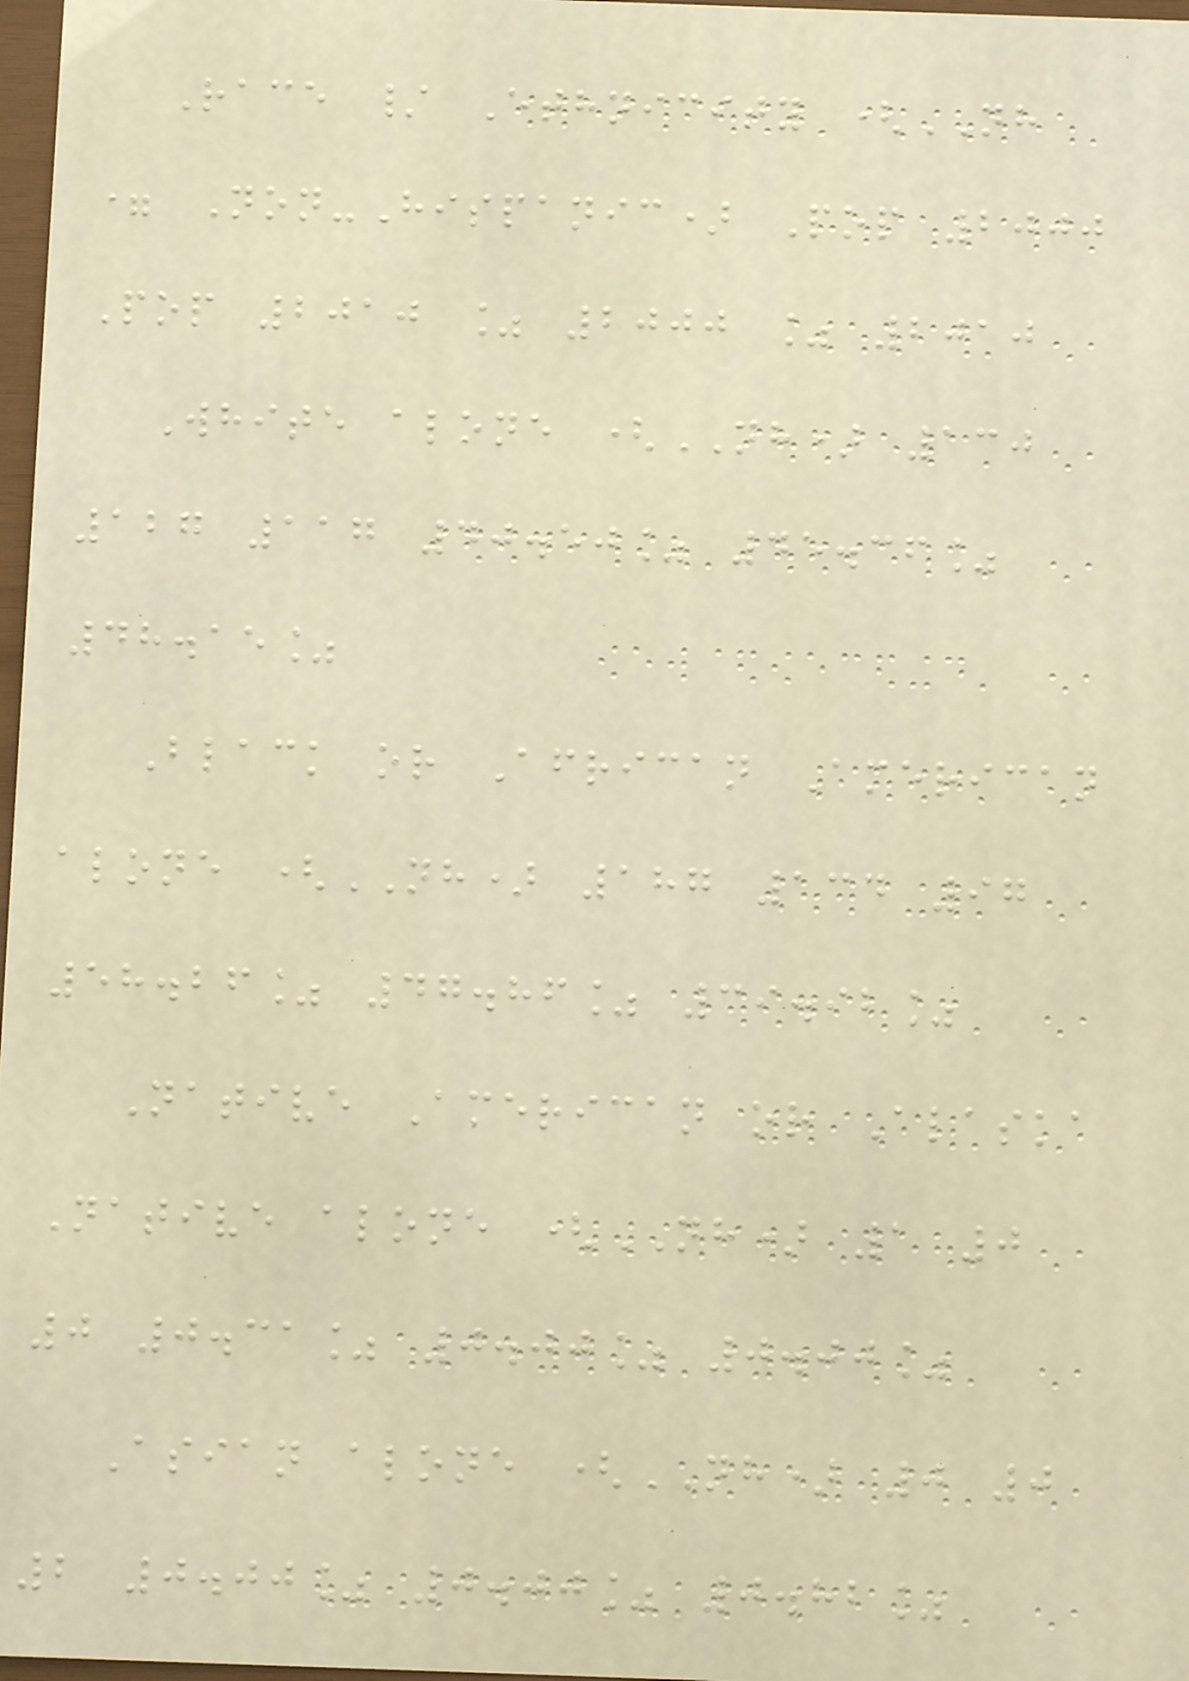Race / Ethnicity (NH
= Non-Hispanic) Pop 2000
Pop 2010 % 2000 % 2010
White alone (NH) 130
127 117 40.50% 45.36%
48.15%
Black or African American
alone (NH) 187 134 97
58.26% 47.86% 39.92%
Native American or Alaska
Native alone (NH) 1 0
0 0.31% 0.00% 0.00%
Asian alone (NH) 0 0
2 0.00% 0.00% 0.82%
